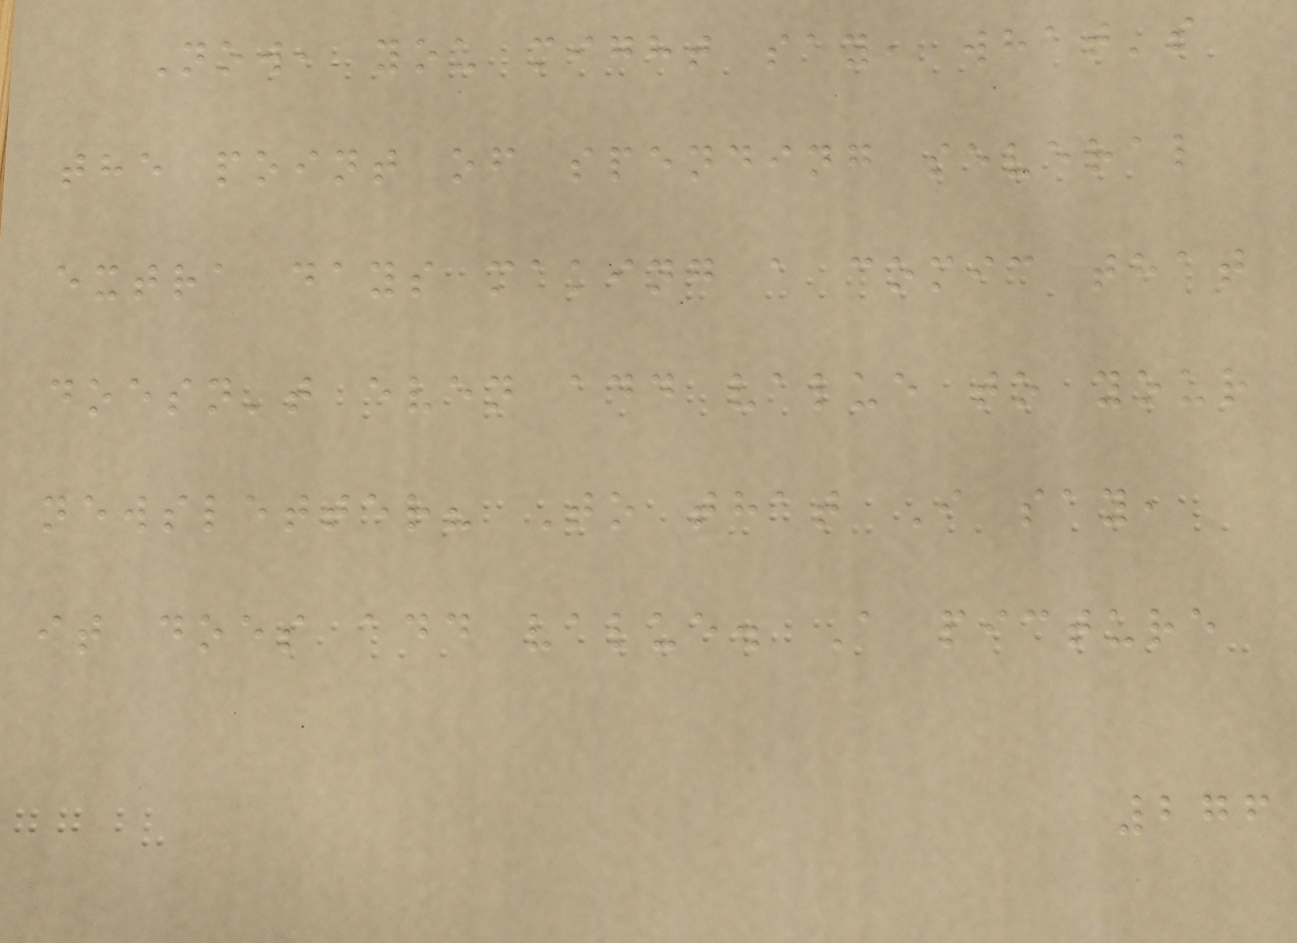Now, you might say, what's
the point of spending several
extra days making a comic that
doesn't even add value to your
newsletter? To that I say,
it does add value. A picture
276
